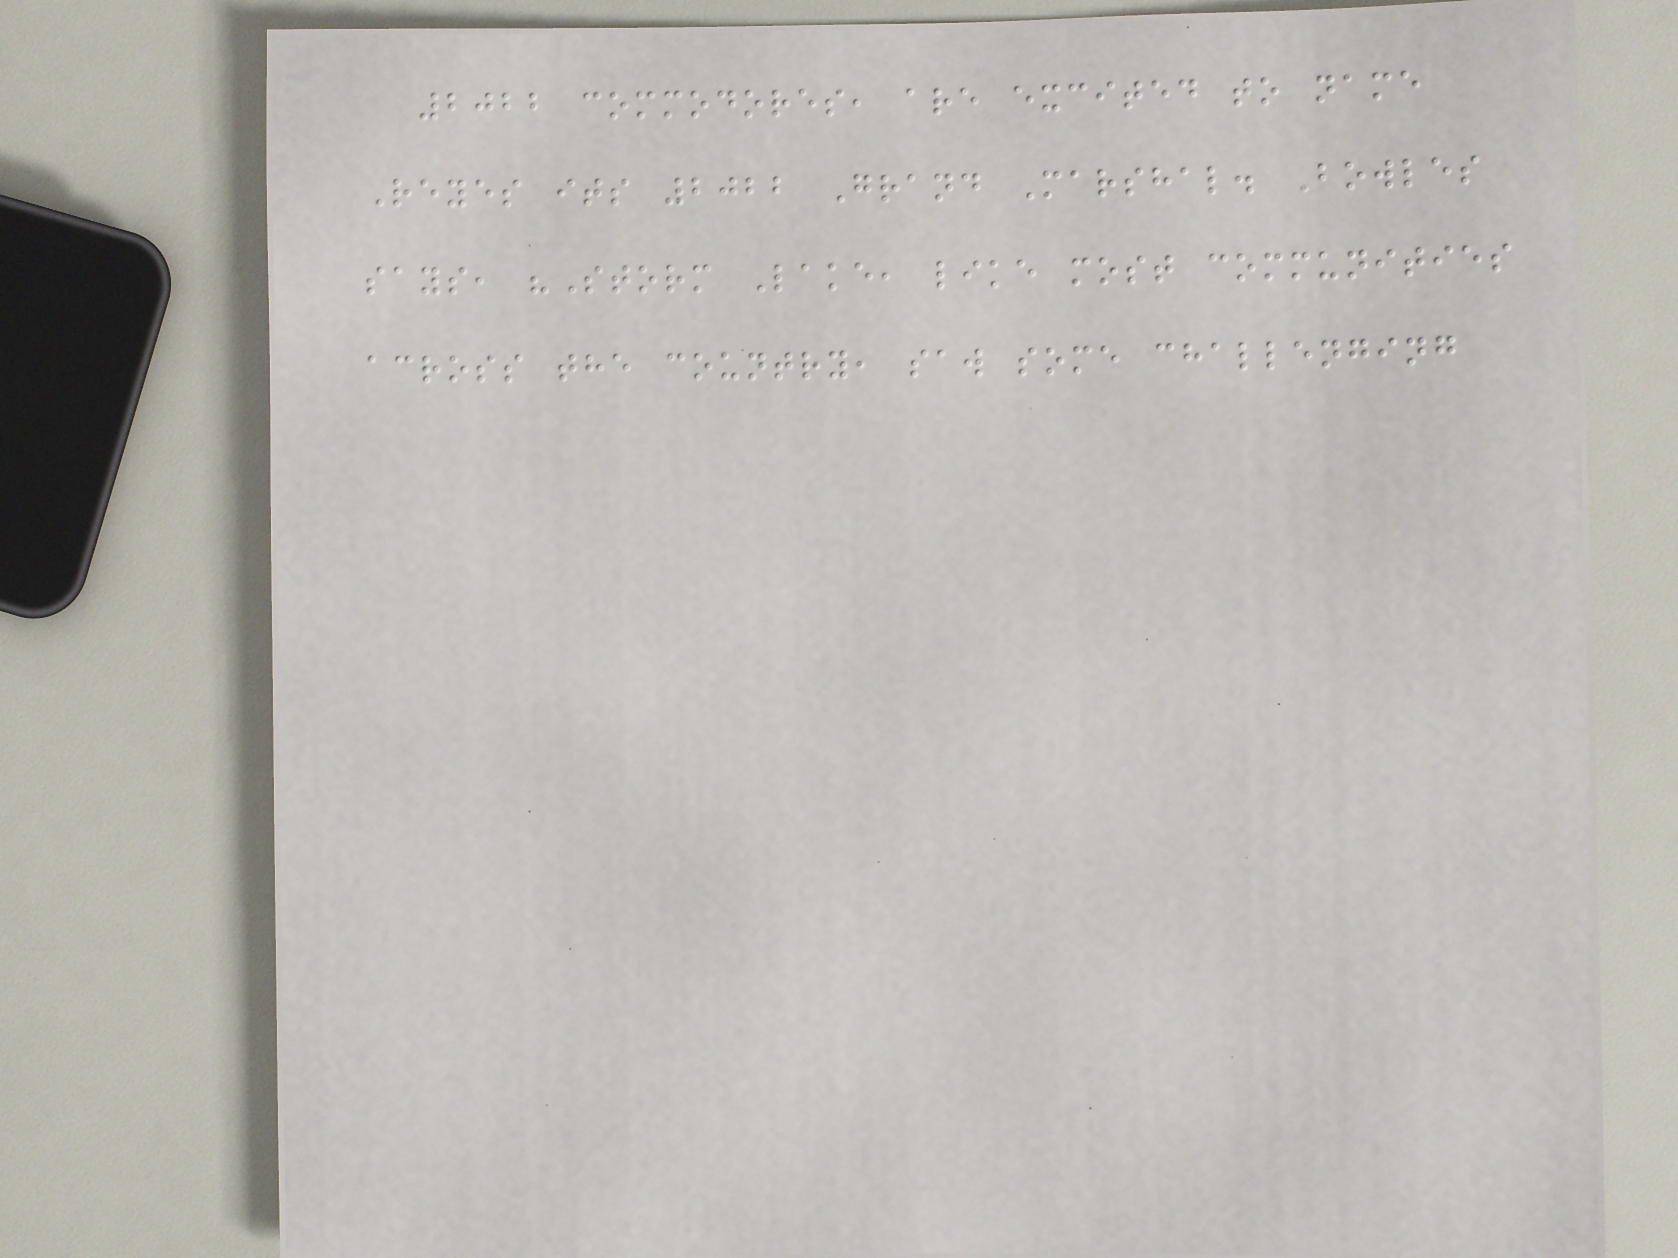2022 commodores, are excited to name
Reyes its 2022 Grand Marshal. Bowles
says, "Storm Lake, like most communities
across the country, saw some challenging
